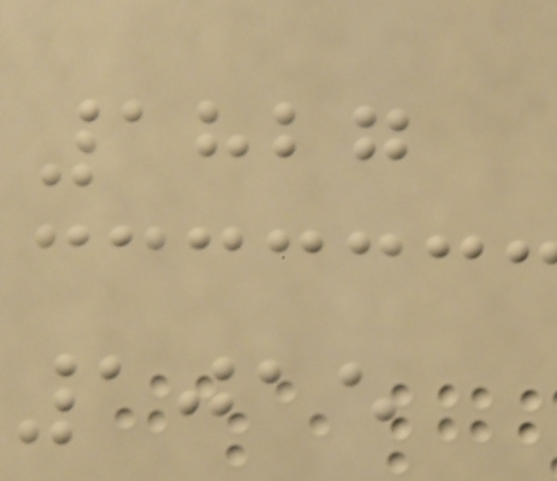1827
1015
